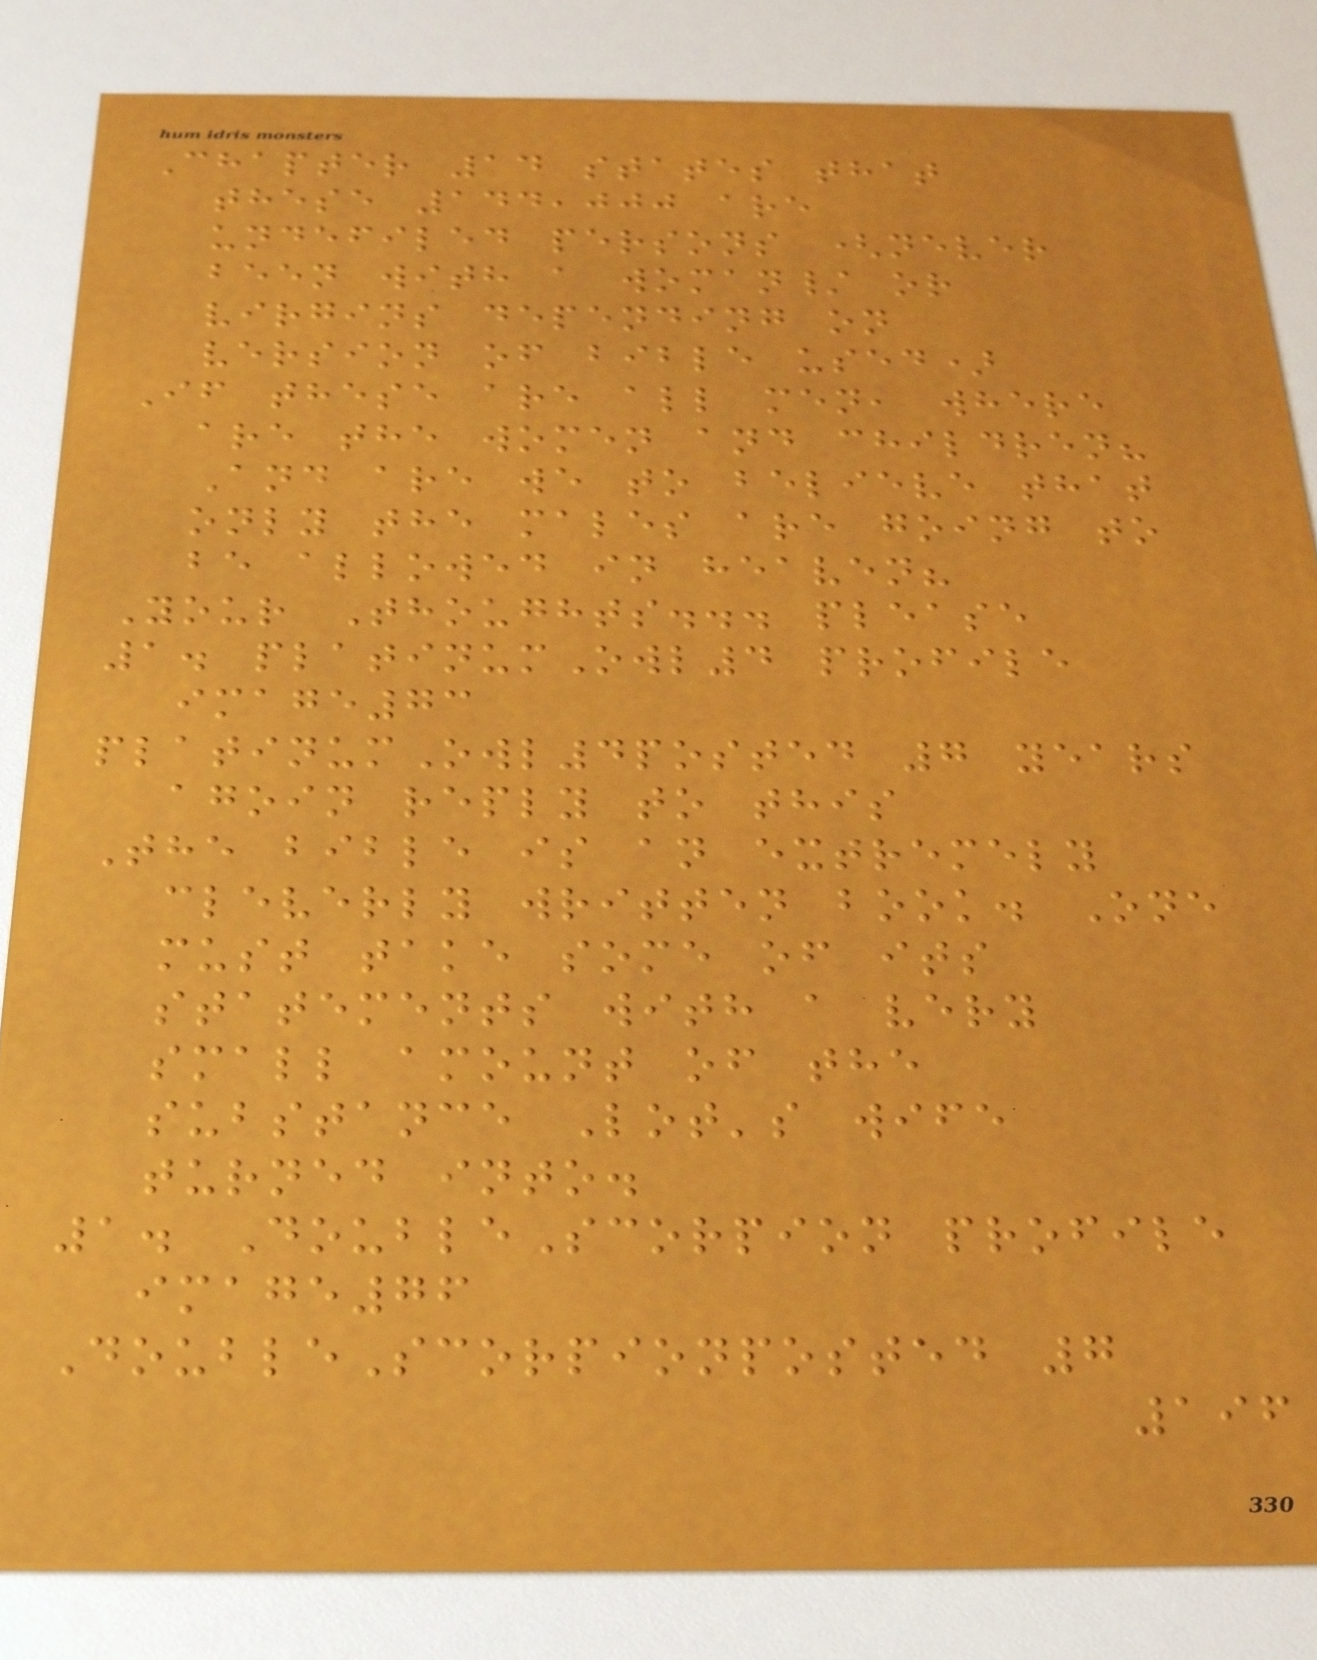Chapter 14 states that
these 144,000 are
undefiled persons (never
been with a woman/ or
virgins depending on
version of bible used)
If these are all men, where
are the women and children?
And are we to believe that
only the males are going to
be allowed in heaven?
Your Thoughts... please
1. platinumOwl4 profile
image73
platinumOwl4posted 7 years
agoin reply to this
The bible is an extremely
cleverly written book. One
must take some of its
statements with a very
small amount of the
substance Lot's wife
turned into.
1. DoubleScorpion profile
image76
DoubleScorpionposted 7
196
